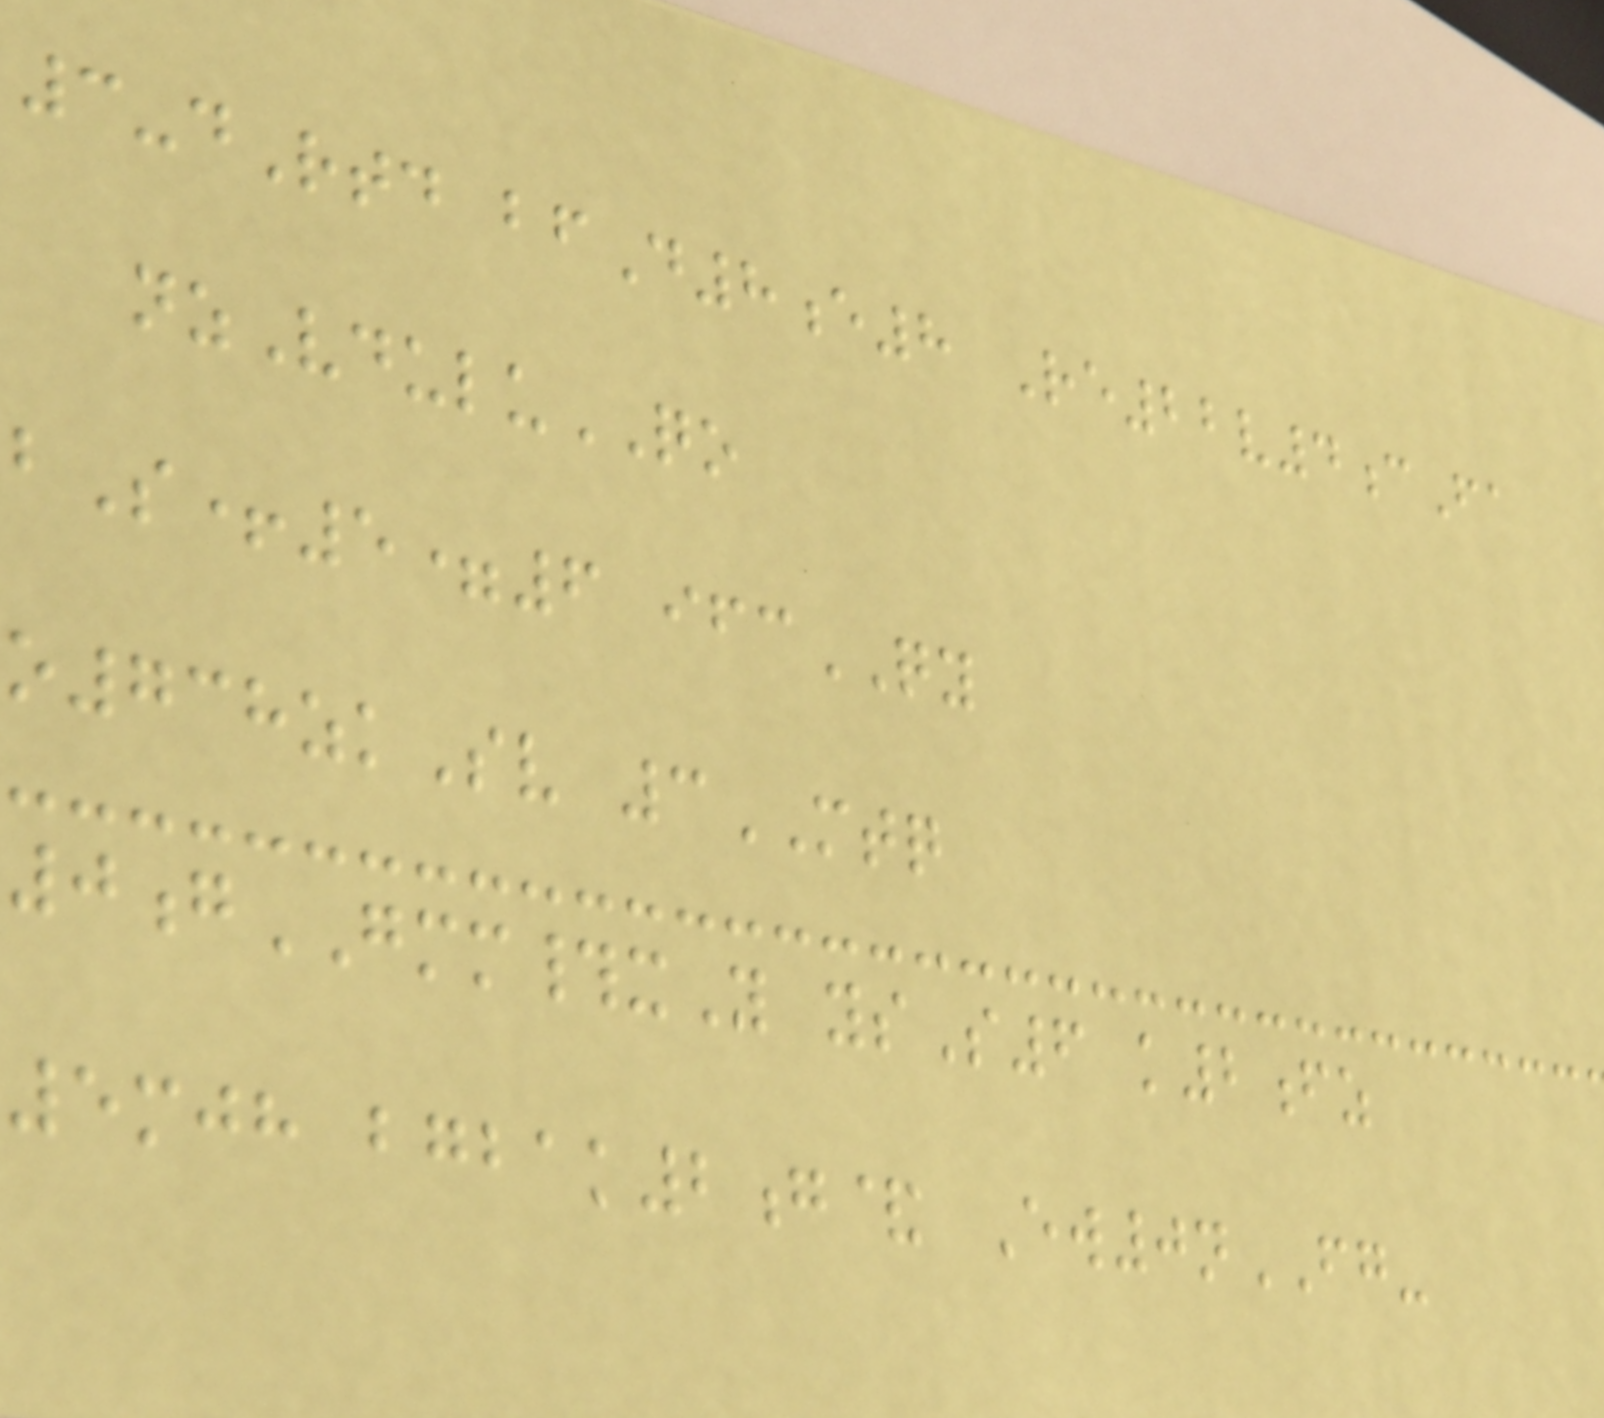3-dRtd bfD8e8 Re22v4cFa
nzVduluQO
bS+5=6 ifcQY
o738zkSv 3MTQ
0gGMM#xY ysS6 k2fz
5mjh bgbak2g& Ew0nFG-
